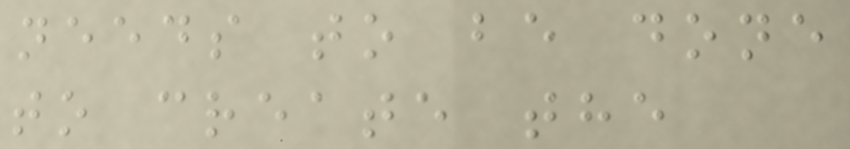needs to be done
to create the
